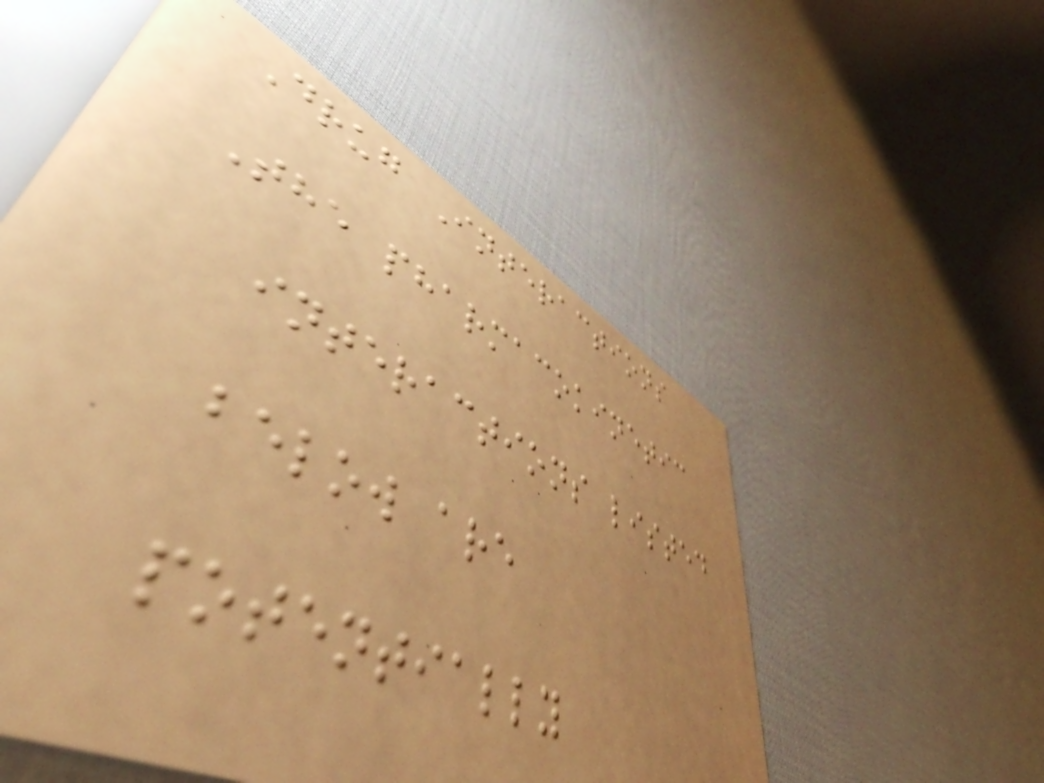Drug Interactions
The pharmacokinetic
interactions listed
below are
potentially
